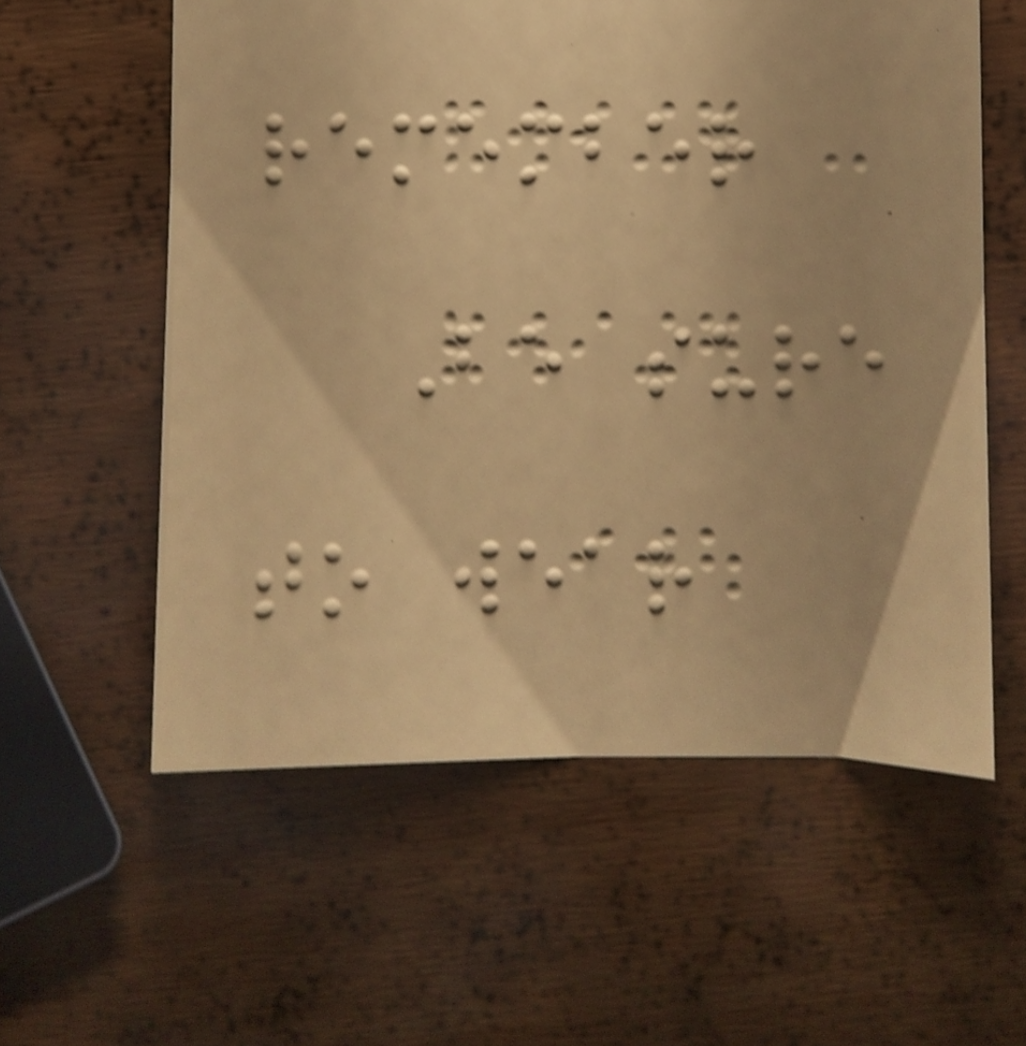remember
Be sure
to wear
